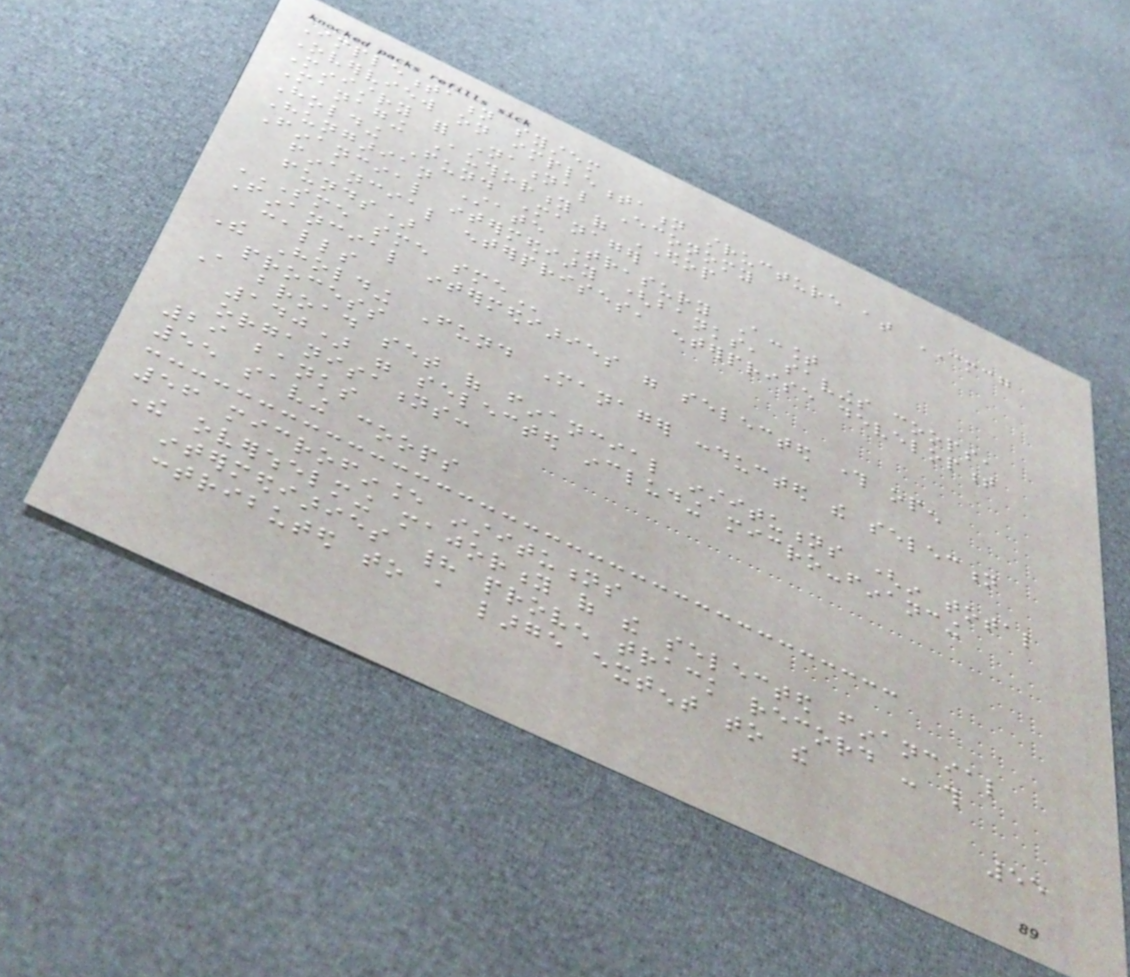Implementation system
Overview on implementation structure at CMCG
Ministry for National Economy
Managing Authority of EDOP
Holding Fund Manager
Hungarian State Treasury Account
Financial intermediary (banks, savings coops,
financial enterprises, enterprise development
funds)
SME SME SME
Financial intermediaries were selected through open
calls
The Holding Fund Manager conducted the selection
process
A broad set of financial institutions (in total
140) were selected including micro-financing
organisations:
29 banks
55 saving coops
56 microfinance institutions
The overwhelming majority of the selected financial
intermediaries had proven track record - this
contributed to a large extent to the
55
